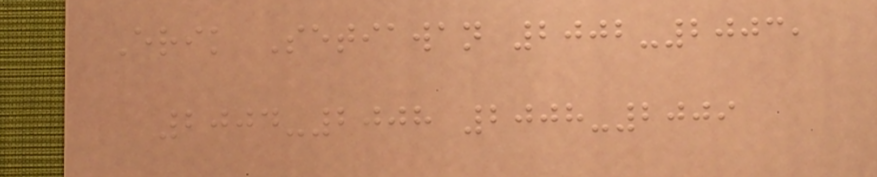Erik Setiawan 2002-2003,
2004-2008 2008-2009
